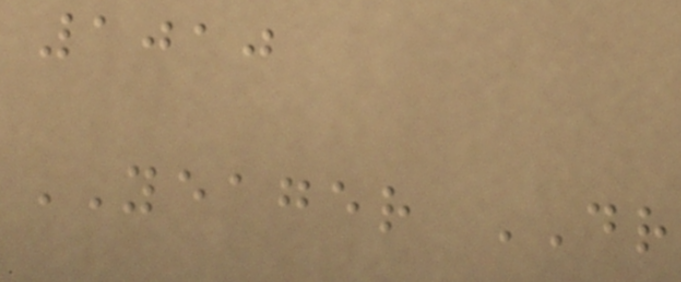1010
YEAGER DR
